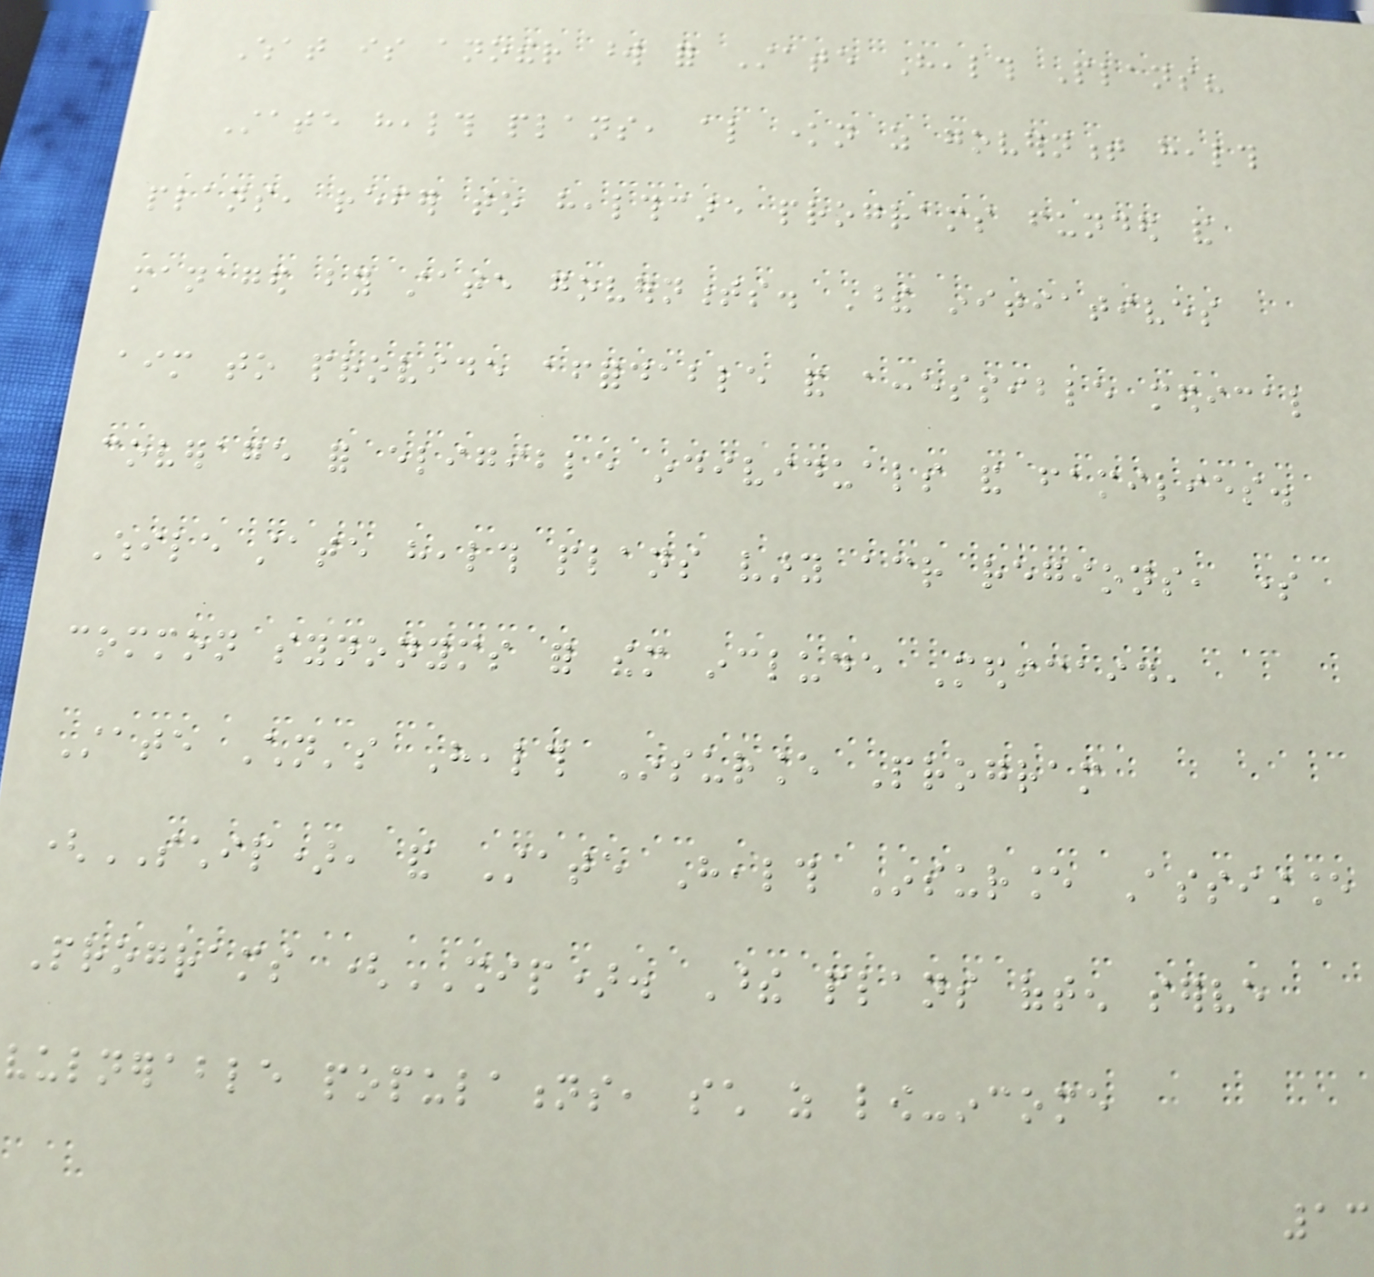What is another word for State Health Plans?
State health plans, also known as government health
plans, refer to healthcare programs funded and
managed by state governments. These initiatives
aim to provide affordable and accessible medical
coverage for eligible individuals and families.
While state health plans vary across regions, some
common synonyms for them include Medicaid,
State Children's Health Insurance Program
(SCHIP), and State Health Insurance Assistance
Programs (SHIP). These plans often serve
vulnerable populations, such as low-income
13
